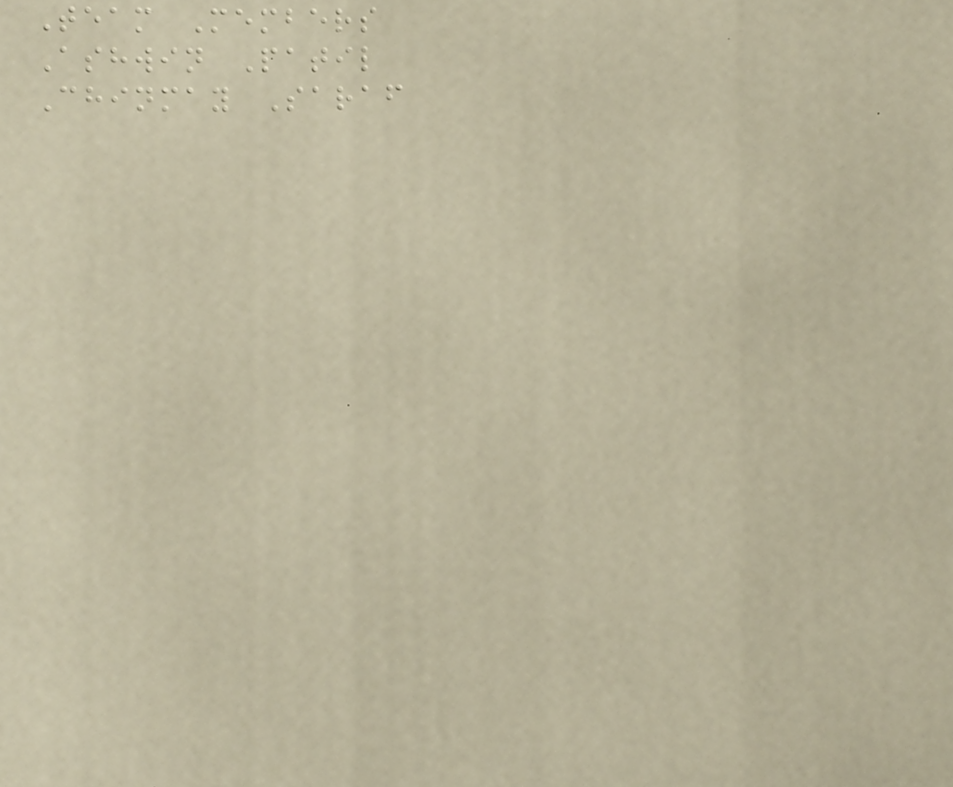Team Members
Ashwin Patil
Chinmay Saraf
